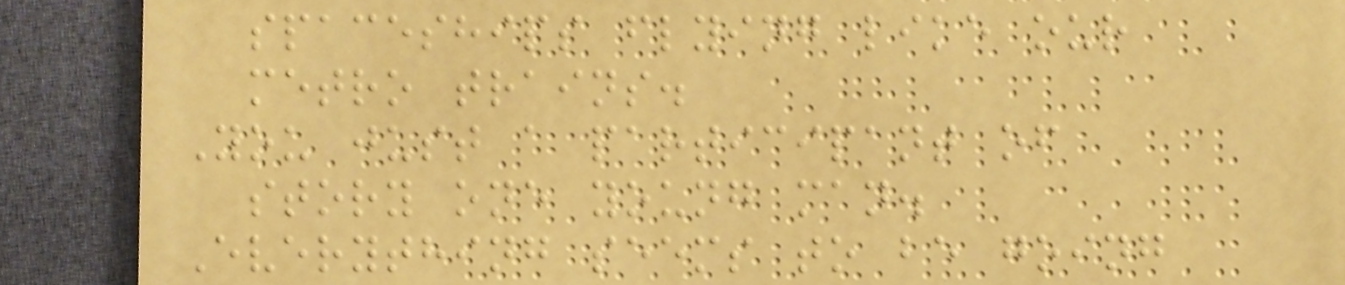spaceships flying like our
metro trains.
You just a participant of
story one young man.
Everything seems to be going
